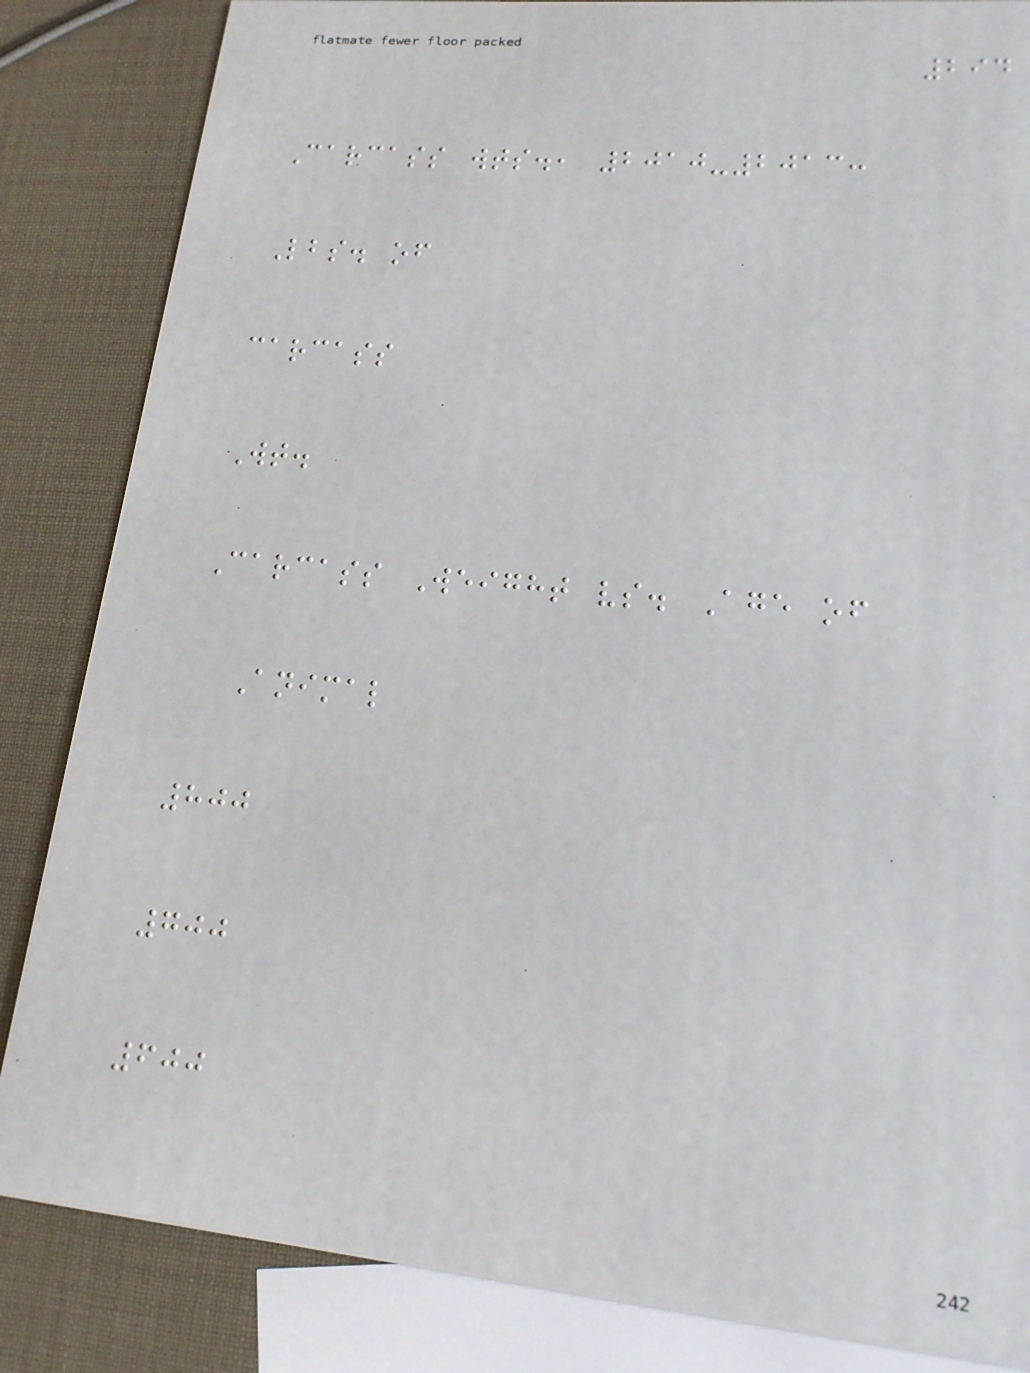294
Carcass wts., 2010-2013:
Lbs. of
carcass
Wt.
Carcass Weight vs. Age of
Animal
800
700
600
